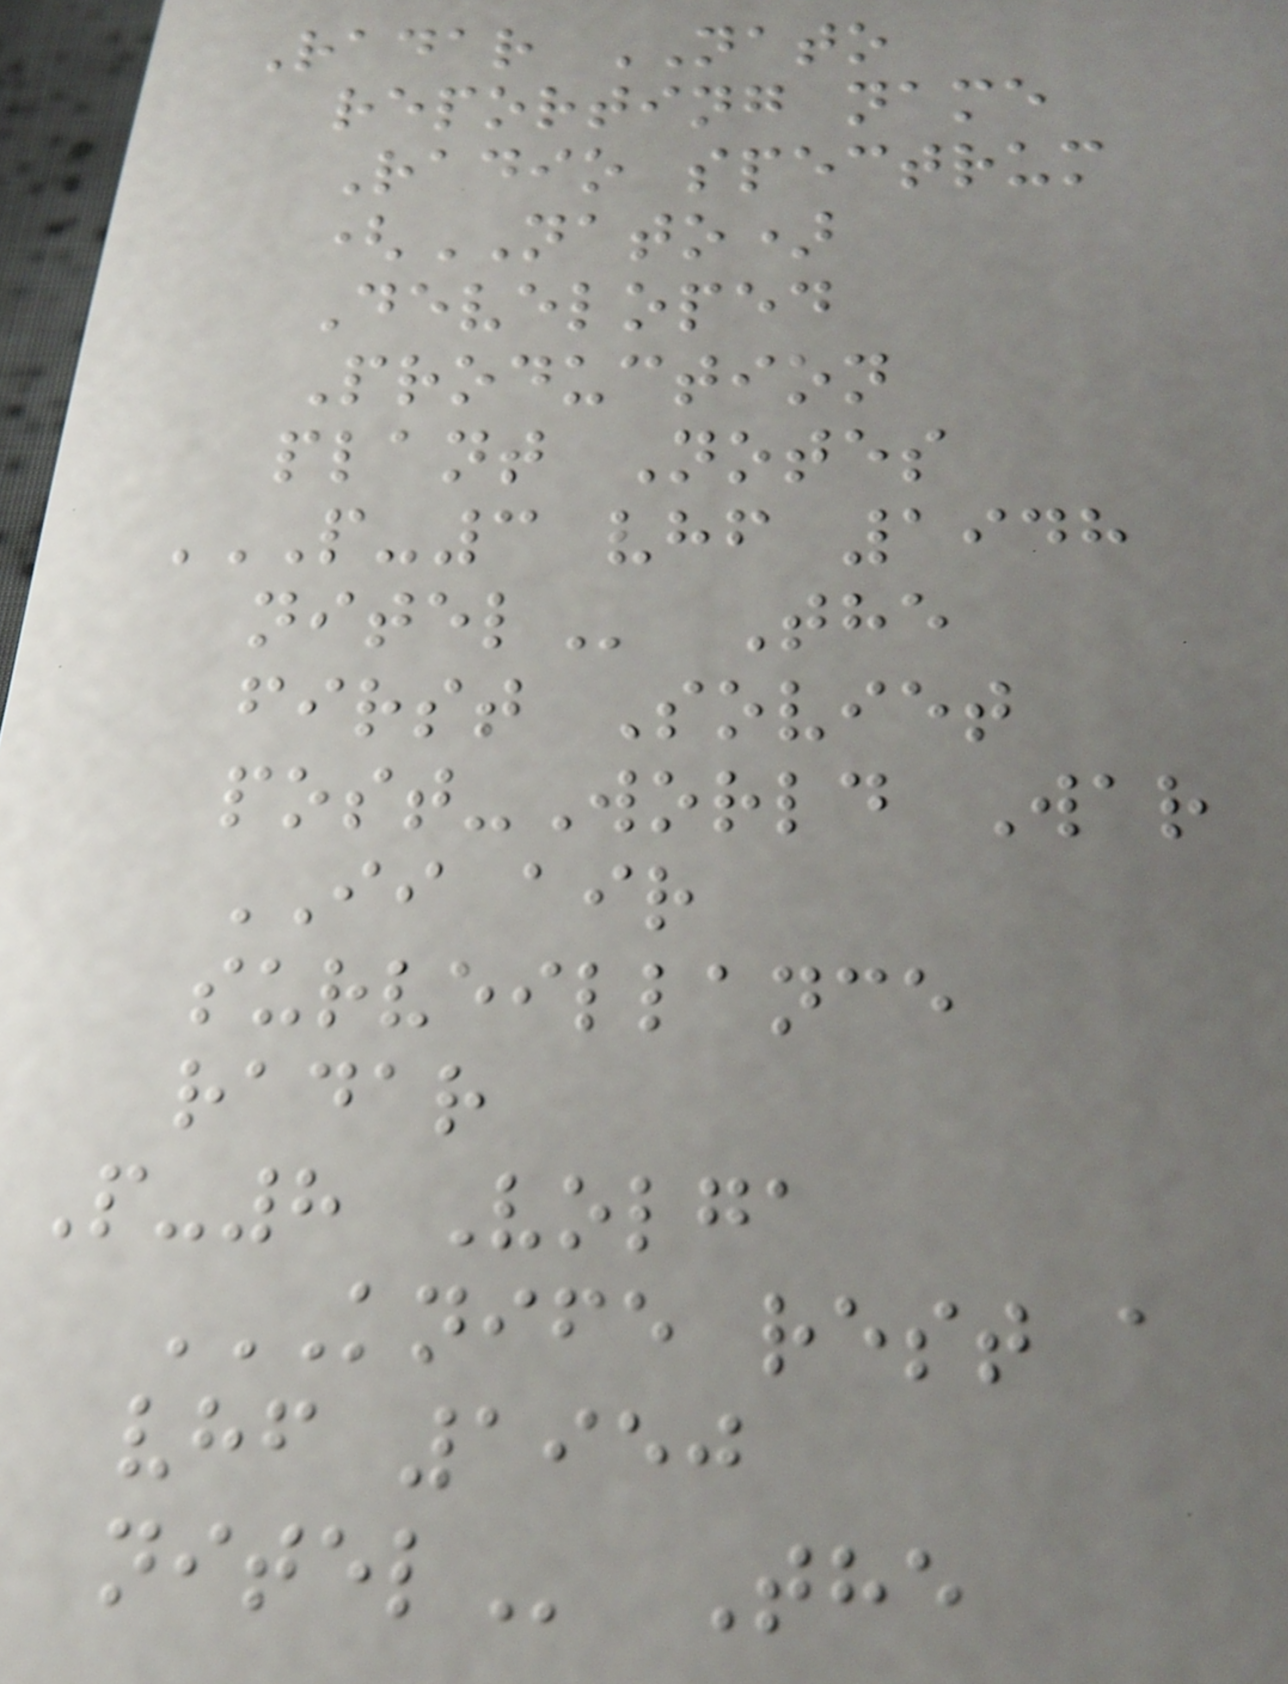Radar NATO
reporting name
Radio spectrum
(NATO)
Developed
Production
plant Notes
P-3 VHF 1948
NITEL The
first Soviet
post-World War
II air
surveillance
radar
P-8 Volga
KNIFE REST A
VHF 1950
NITEL The
